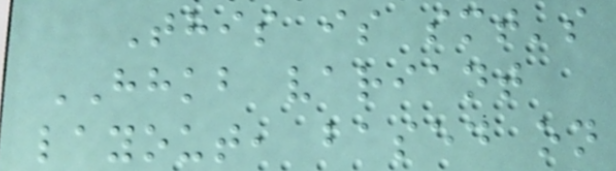This is smt's
HHKB variant
layout, based on
